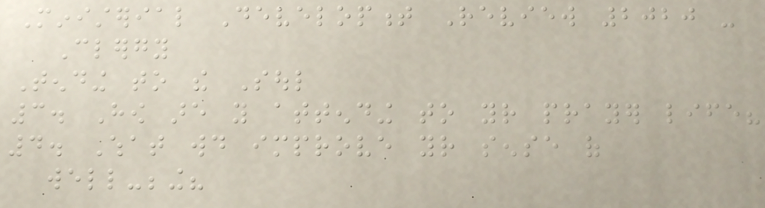Ministerial Development Review 2020 -
Clergy
Tending to the Soul
3. How are you attending to your prayer life?
4. What would improve your sense of
well-being?
